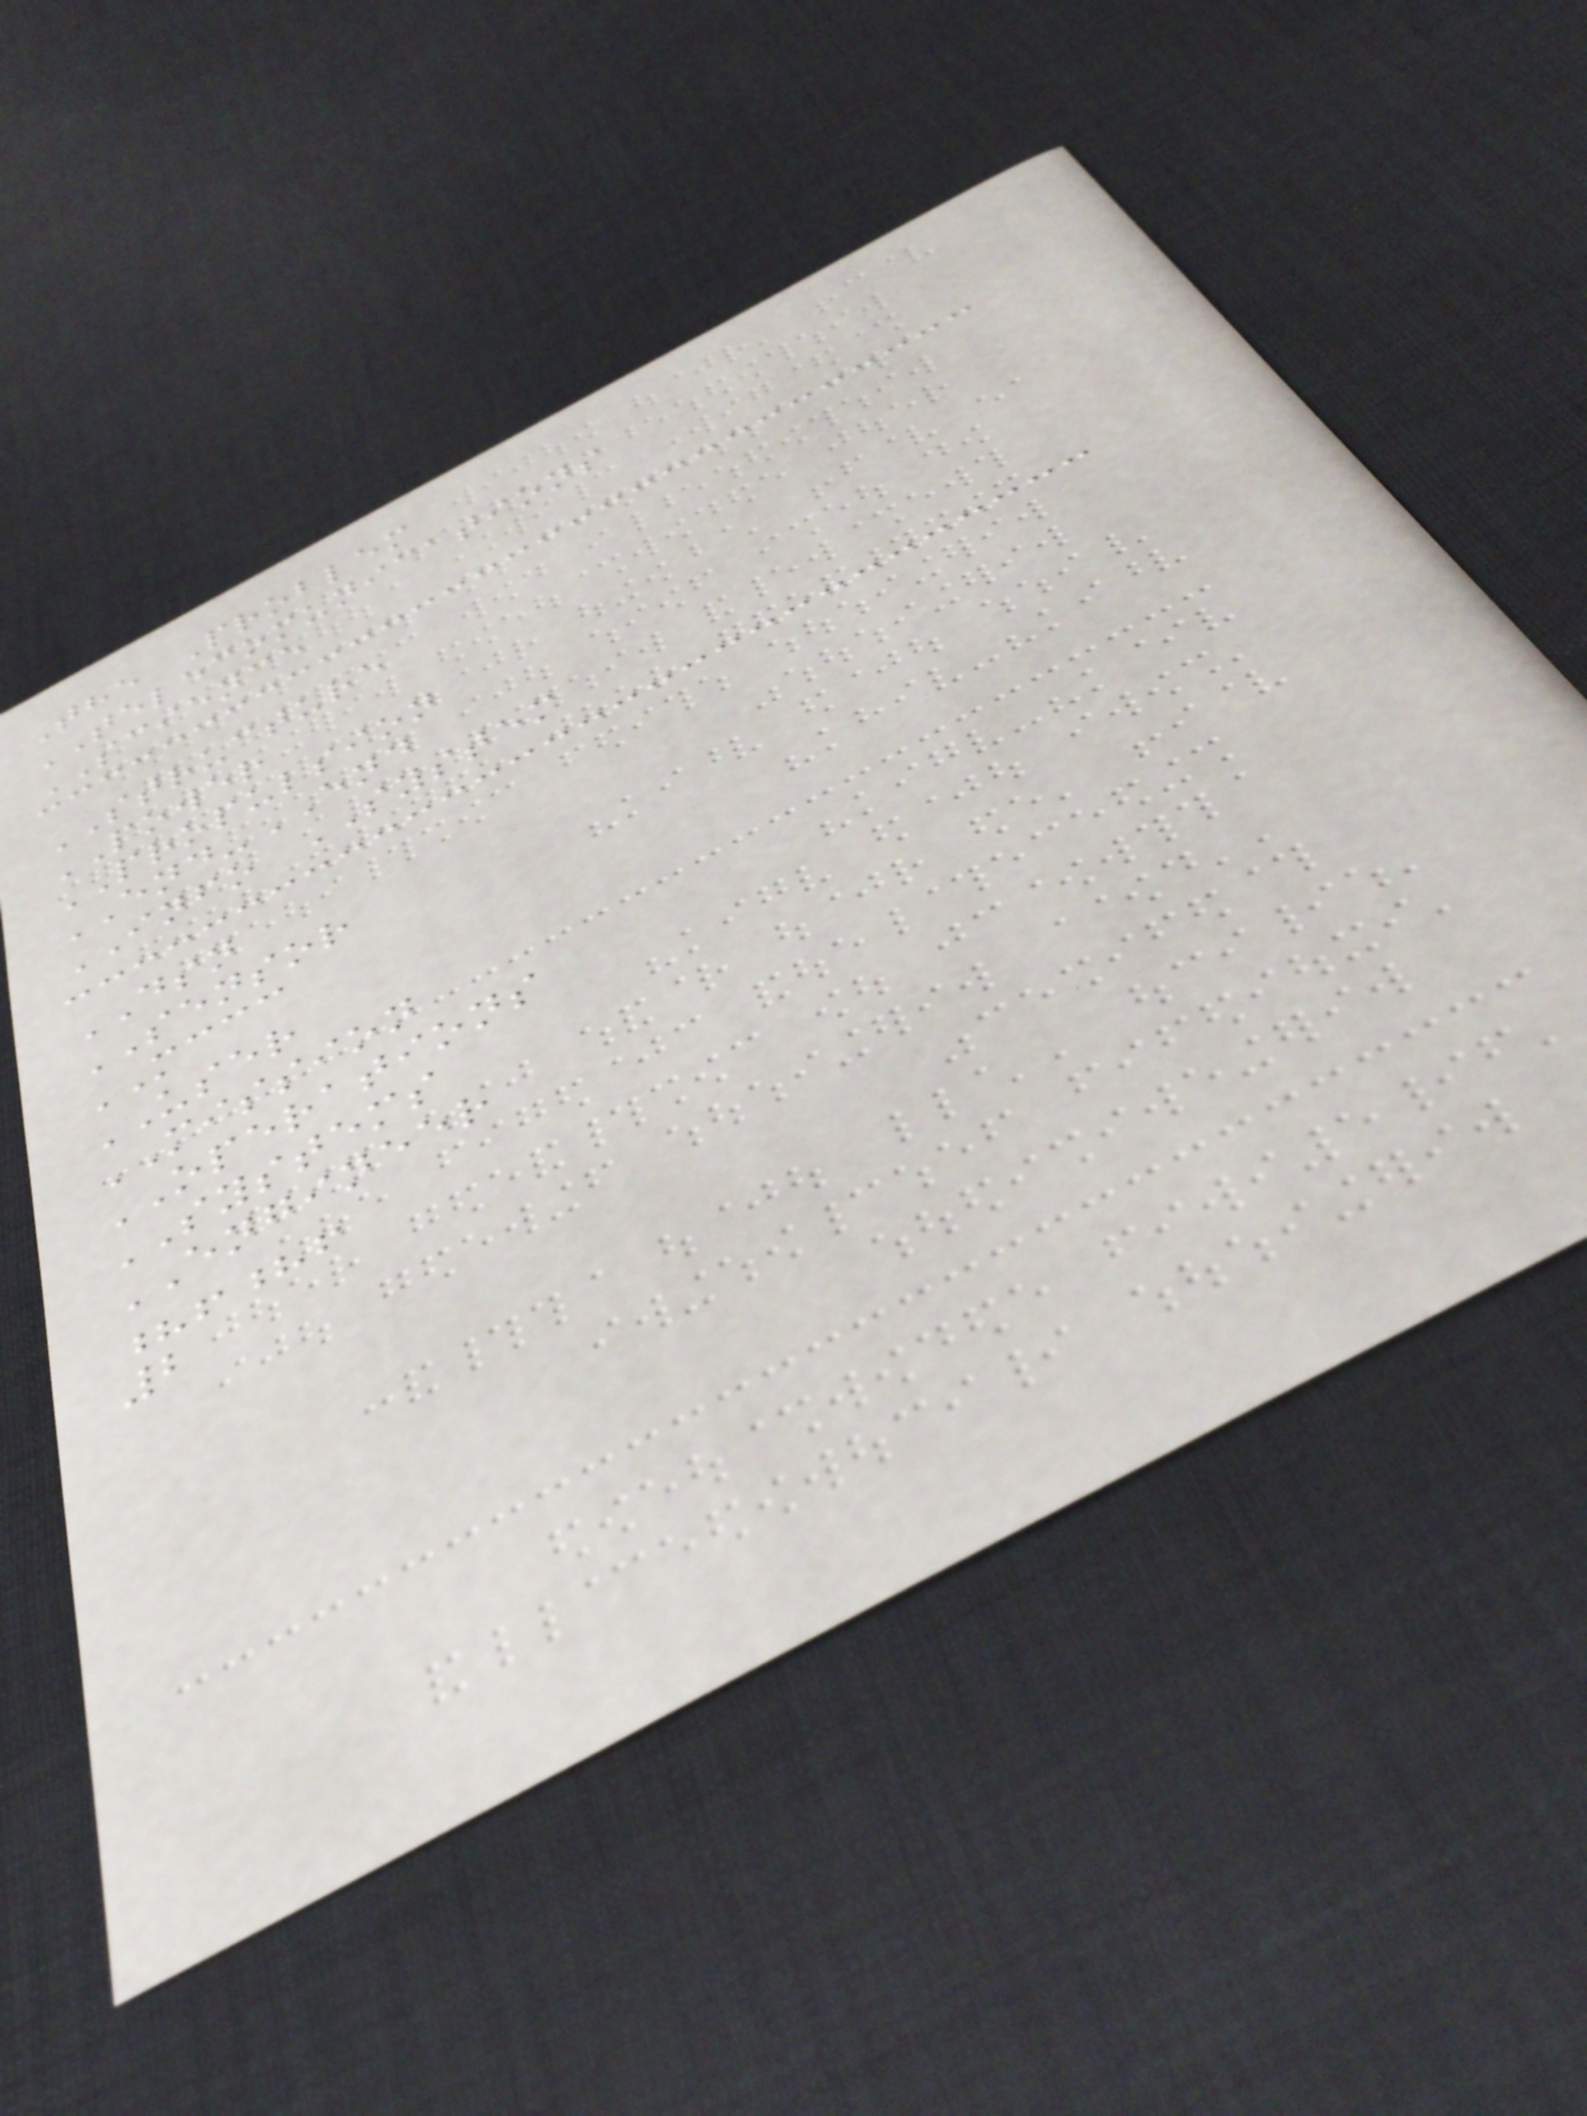The Problem
TELECOMUNICATIONS
SCIENCE
STRUCTURE
POWER
PROPULSION
END-END
INFO SYSTEM
DSN
SENSOR
MCCC
USER
MISSION
OPERATIONS
SYSTEMS
ENGINEER
?!?!
2
